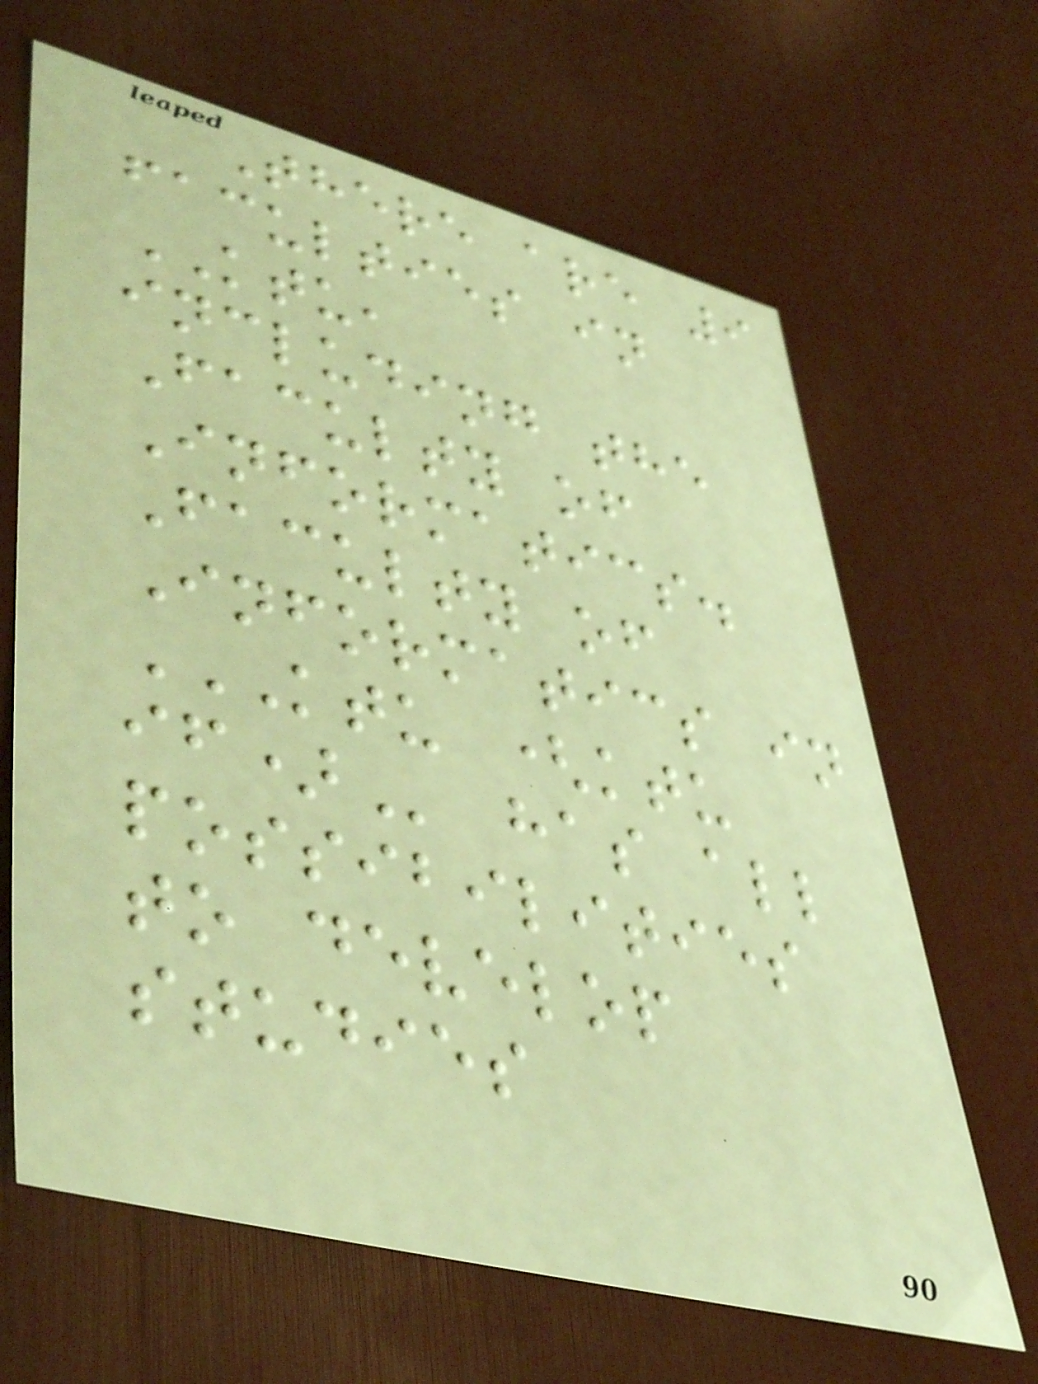There are 9
faculties in
KTU,
including the
Faculty of
Informatics.
Faculty of
Informatics in
KTU (KTU
IF) has all
possibilities
to develop
studies
